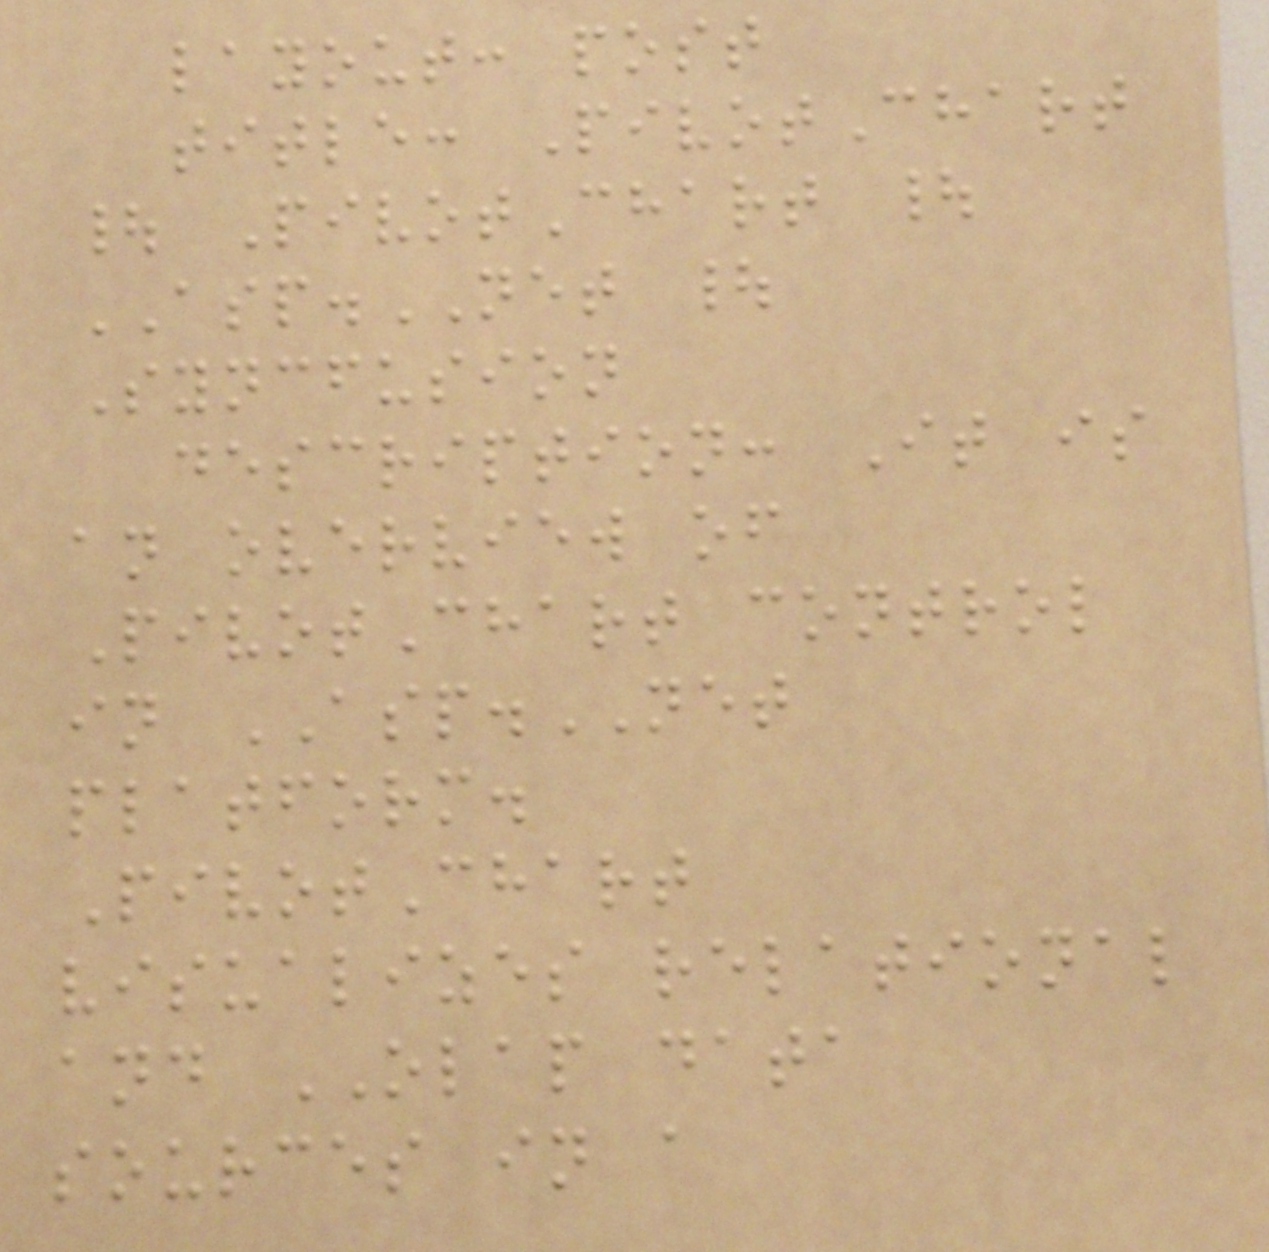layout: post
title: PivotChart
| PivotChart |
ASP.NET |
Syncfusion
description: It is
an overview of
PivotChart control
in ASP.NET
platform.
PivotChart
visualizes relational
and OLAP data
sources in a
